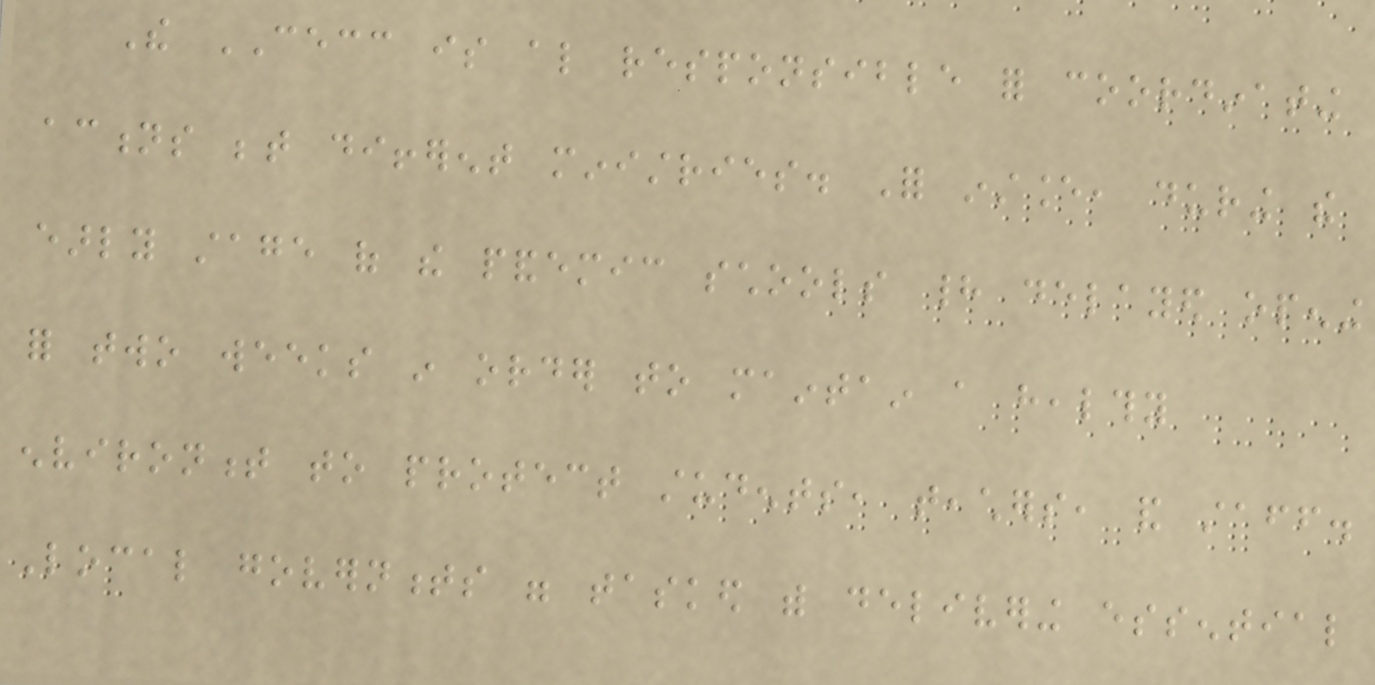The CECC is also responsible for coordinating
actions between different ministries. For instance, during the
early stage of the pandemic schools had delayed opening
for two weeks in order to maintain a healthy
environment to protect students, teachers, and staff.
Local governments were tasked with delivering essential
